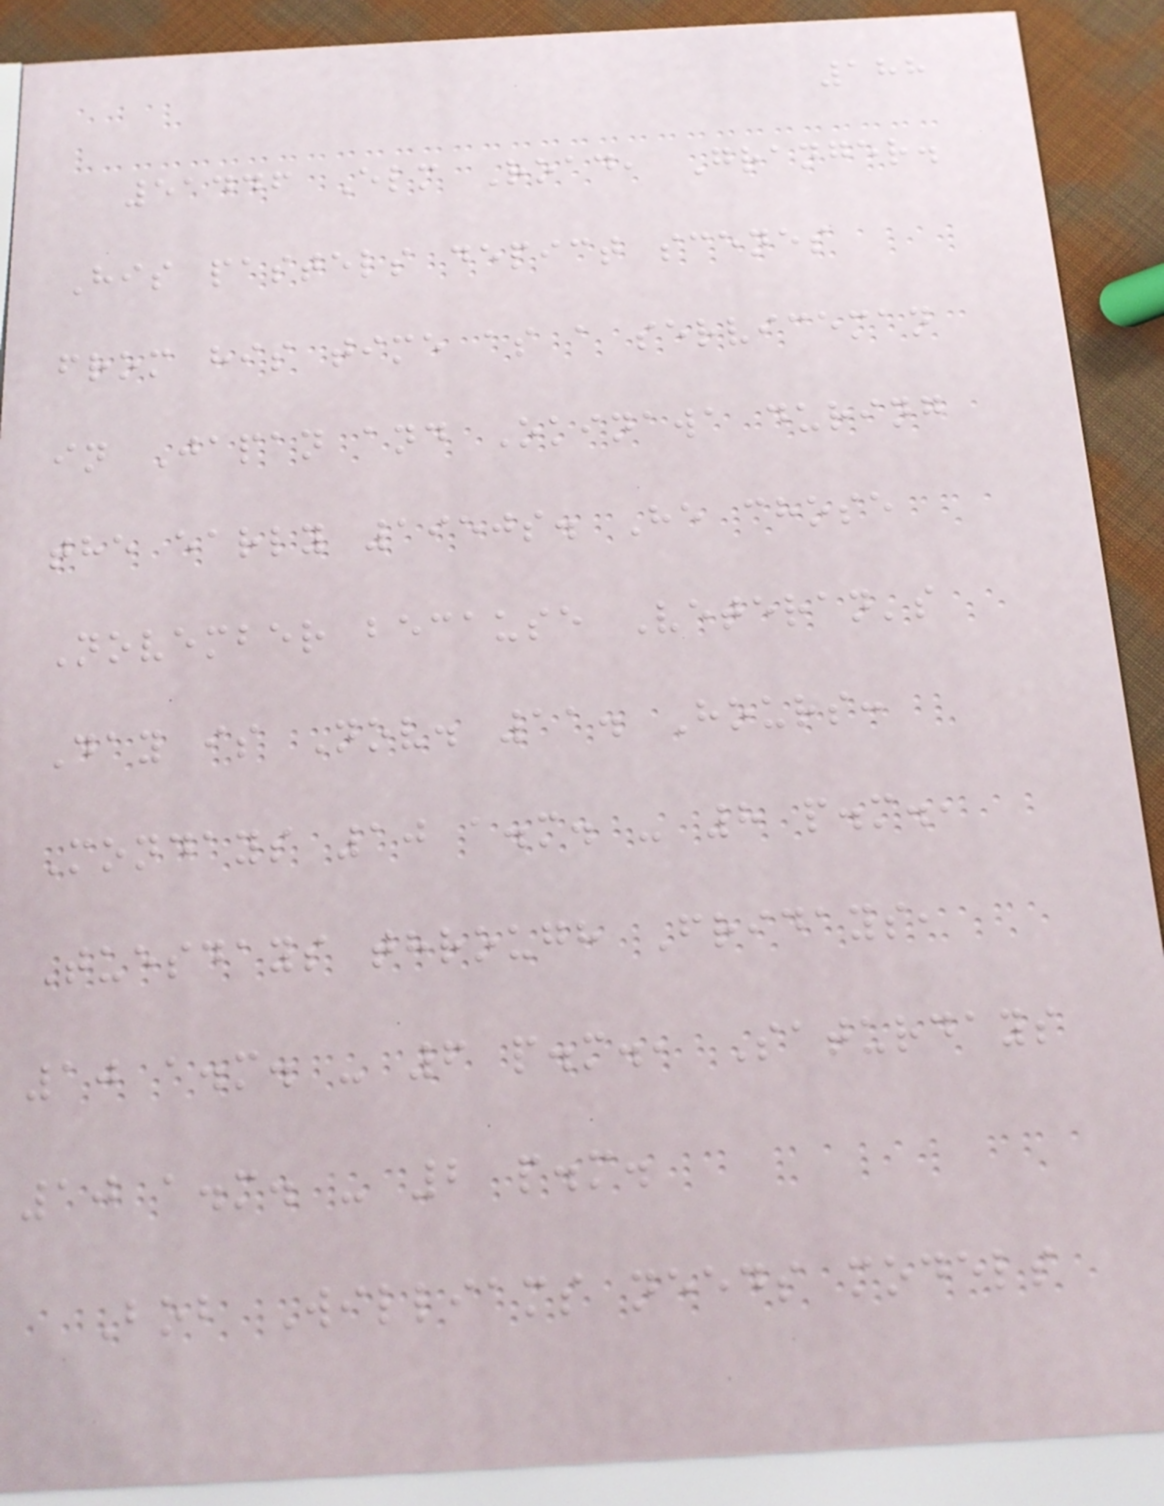188
51446 Elm Road, Granger.
His pastels depict scenes
from his time as a serviceman
in Japan and Okinawa during
the early 1950s. He chose
November because Veteran's
Day is Nov. 11. Hours:
Mondays 10 a.m. - 8 p.m.,
Tuesdays through Fridays,
10 a.m. - 6 p.m., Saturdays
10 a.m. - 2 p.m.
Bob Williams needs models
